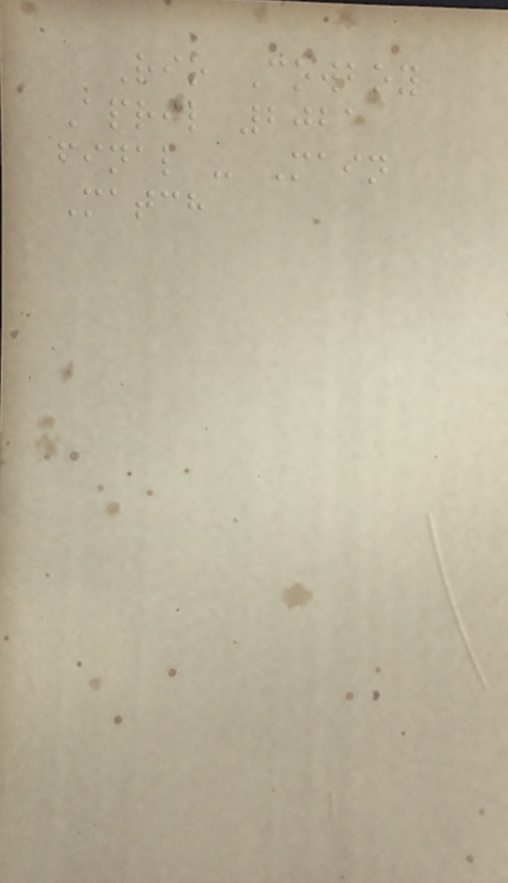Rio Cowboy
April 2021
final - Main
Match
